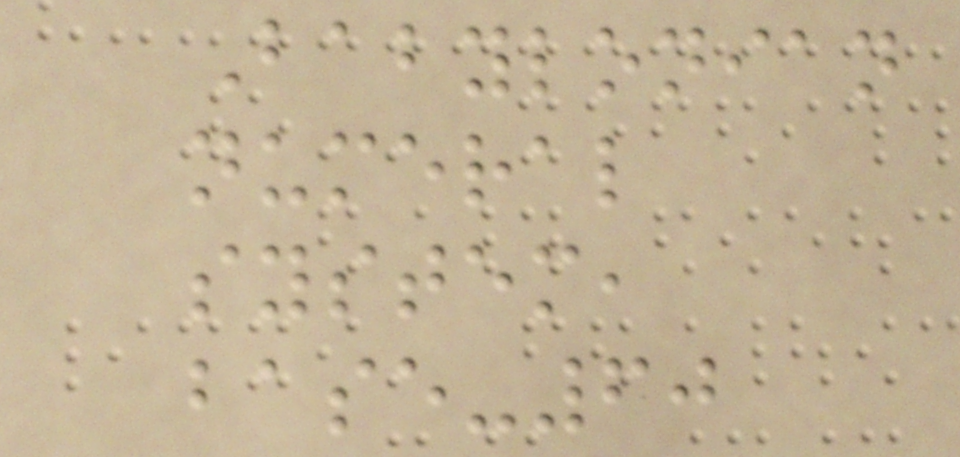Babylonian
numeral
system,
base-60
